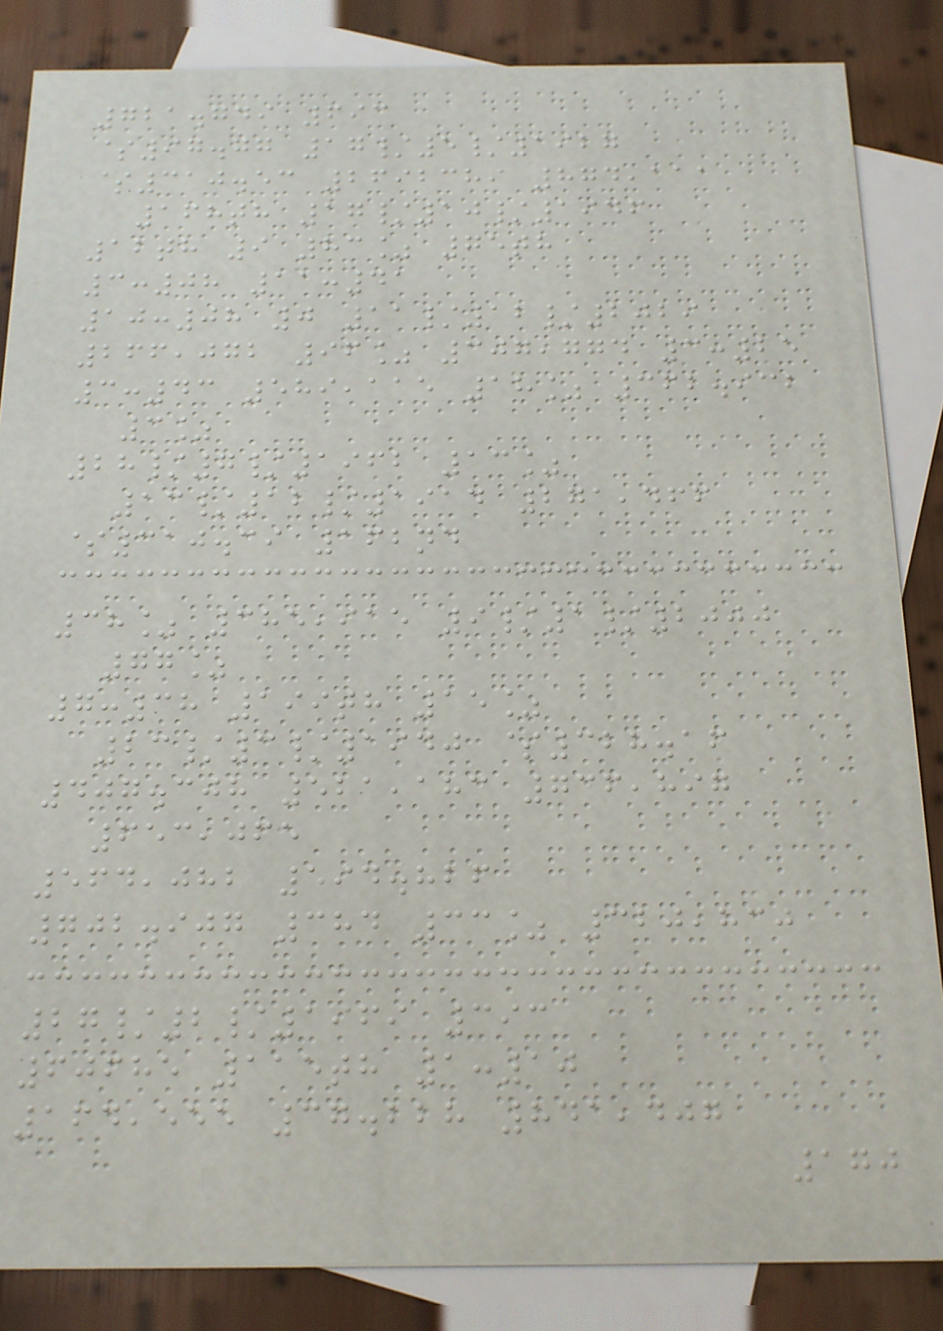721.749 693
$97.77 17/5/1927
$310.53 2692389 874,111
168th 17/10/1946
12th 9 83% 75th
3:08 11:41
10:08 0 11/12/2029
266,072 96% 307,774 3:25
3:43 589,115 18% 362.932
3%
28/7/1962 13%
13/12/1914 271,466
$310.39 162nd
38% 385,915 9/1/2000
77%
7:38 199th 15%
23/3/1940 $328.16
407.308 521,183 736,897
653,065
564,082 594.826
702.907 384 33% 320,830
27/2/1969 393
60685 115th 1:10
164,555 37.228 841,407
170
